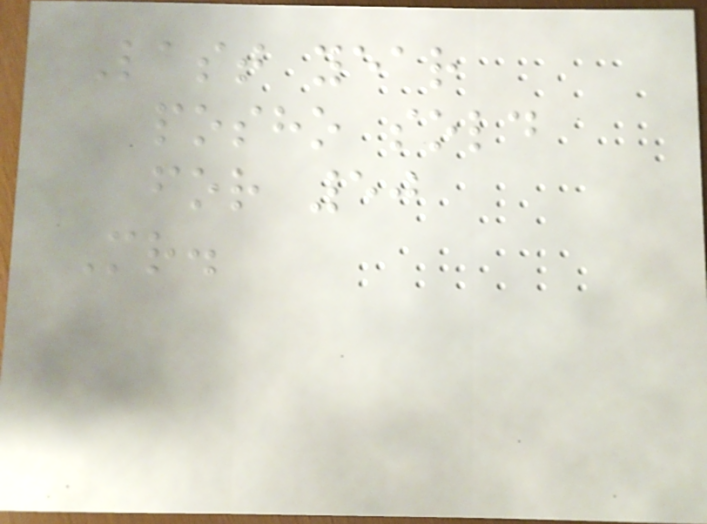Last year
posho sold
for 50
Mr.
